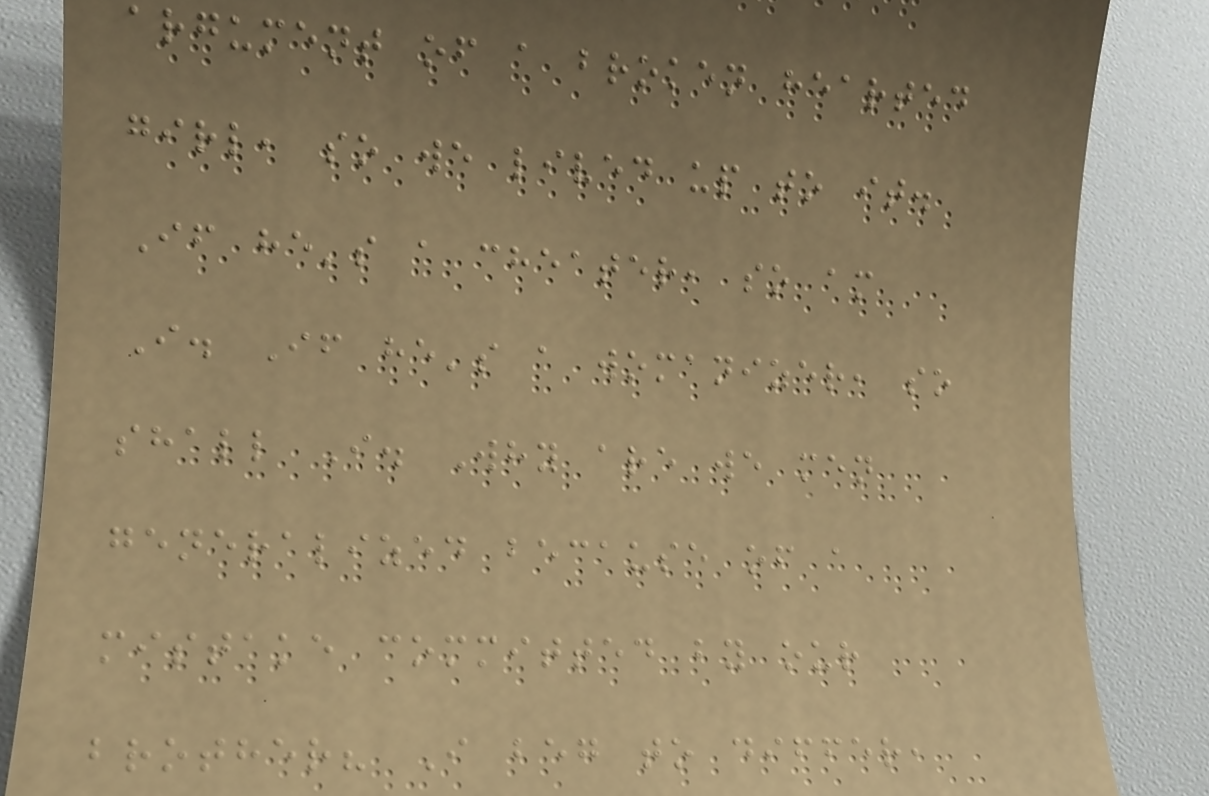argument of a broken hearted
girl, so we lived up to it.
If he's a cheater, so am
I. If he's a womanizer, so
shall I. Why are we men
generalized because of a
mistake committed by our
brother? I beg to differ,
